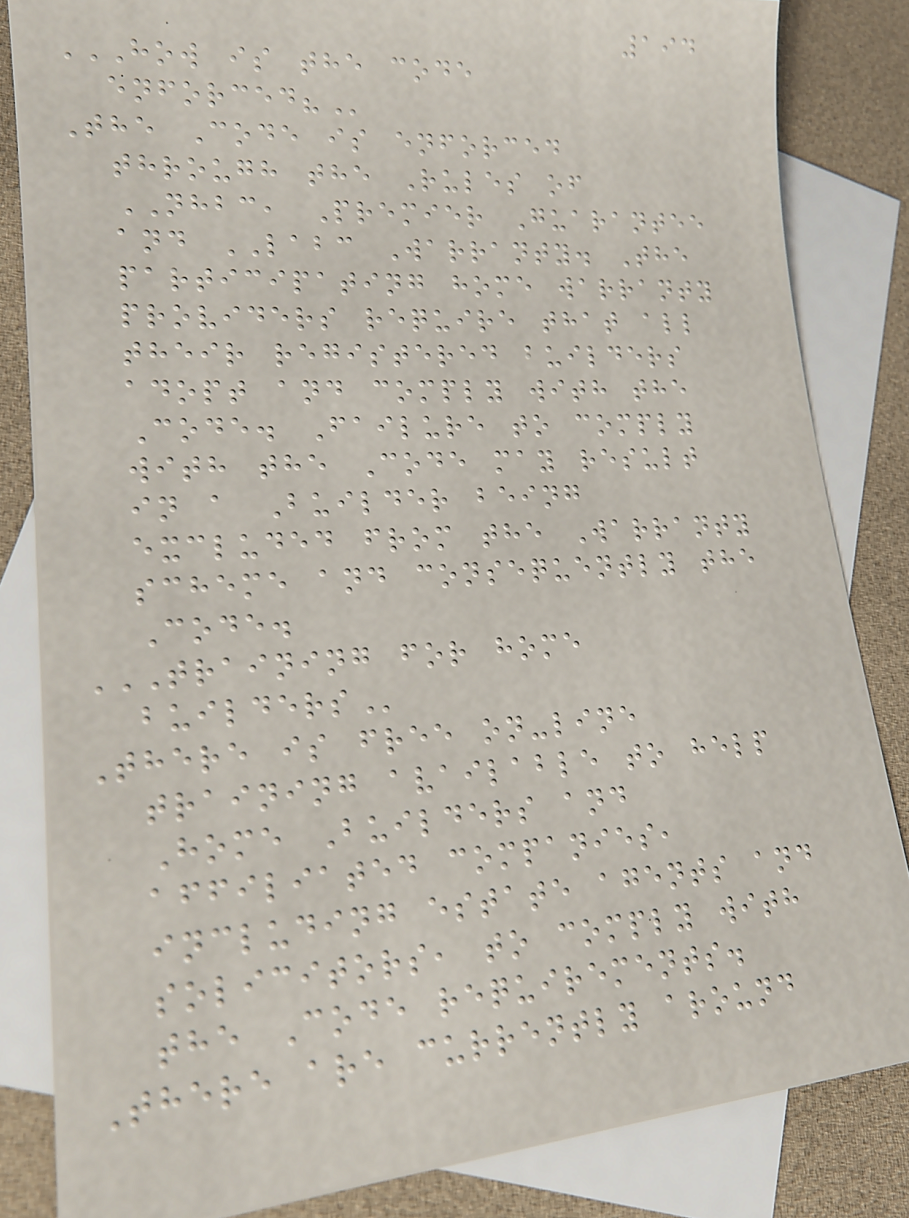194
HOW IS THE CODE
ENFORCED?
The Code is enforced
through the Rules of
NHBC, Premier Guarantee
and LABC Warranty. The
participating home warranty
providers require that all
their registered builders
adopt and comply with the
Code. Failure to comply
with the Code may result
in a Builder being
excluded from the Warranty
scheme and consequently the
Code.
TRAINING FOR HOME
BUILDERS
There is free on-line
training available to help
Home Builders and
affiliated companies,
including estate agents and
solicitors, to comply with
the Code requirements.
There are currently around
